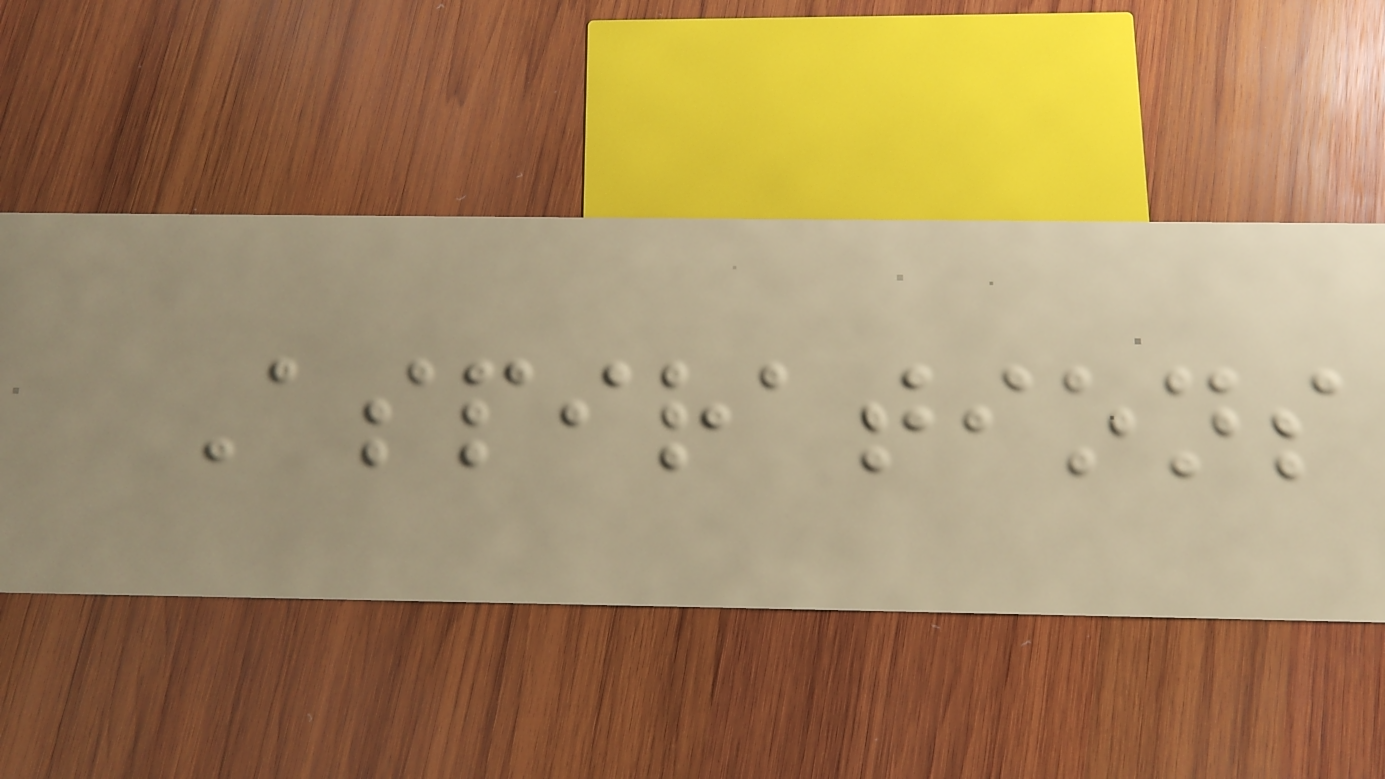Aspirations
